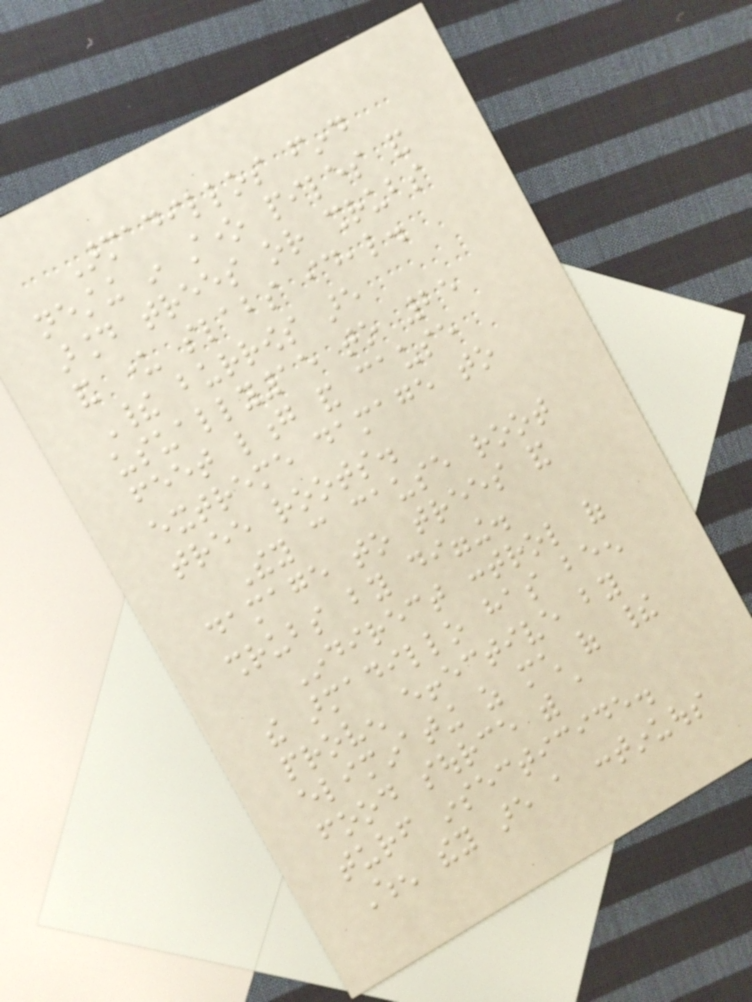Armadillos find
nesting in stone piles and
around trees or shrubs
and under slabs ideal.
Their burrows are
usually15 to 25
feet long and cause
extreme damage to
tree roots.
They can cause root
damage to trees and
shrubs by digging.
Indirect control of
the armadillo has been
proven effective by
eliminating as much of their
food source with a
turf insecticide.
When they are a continuous
